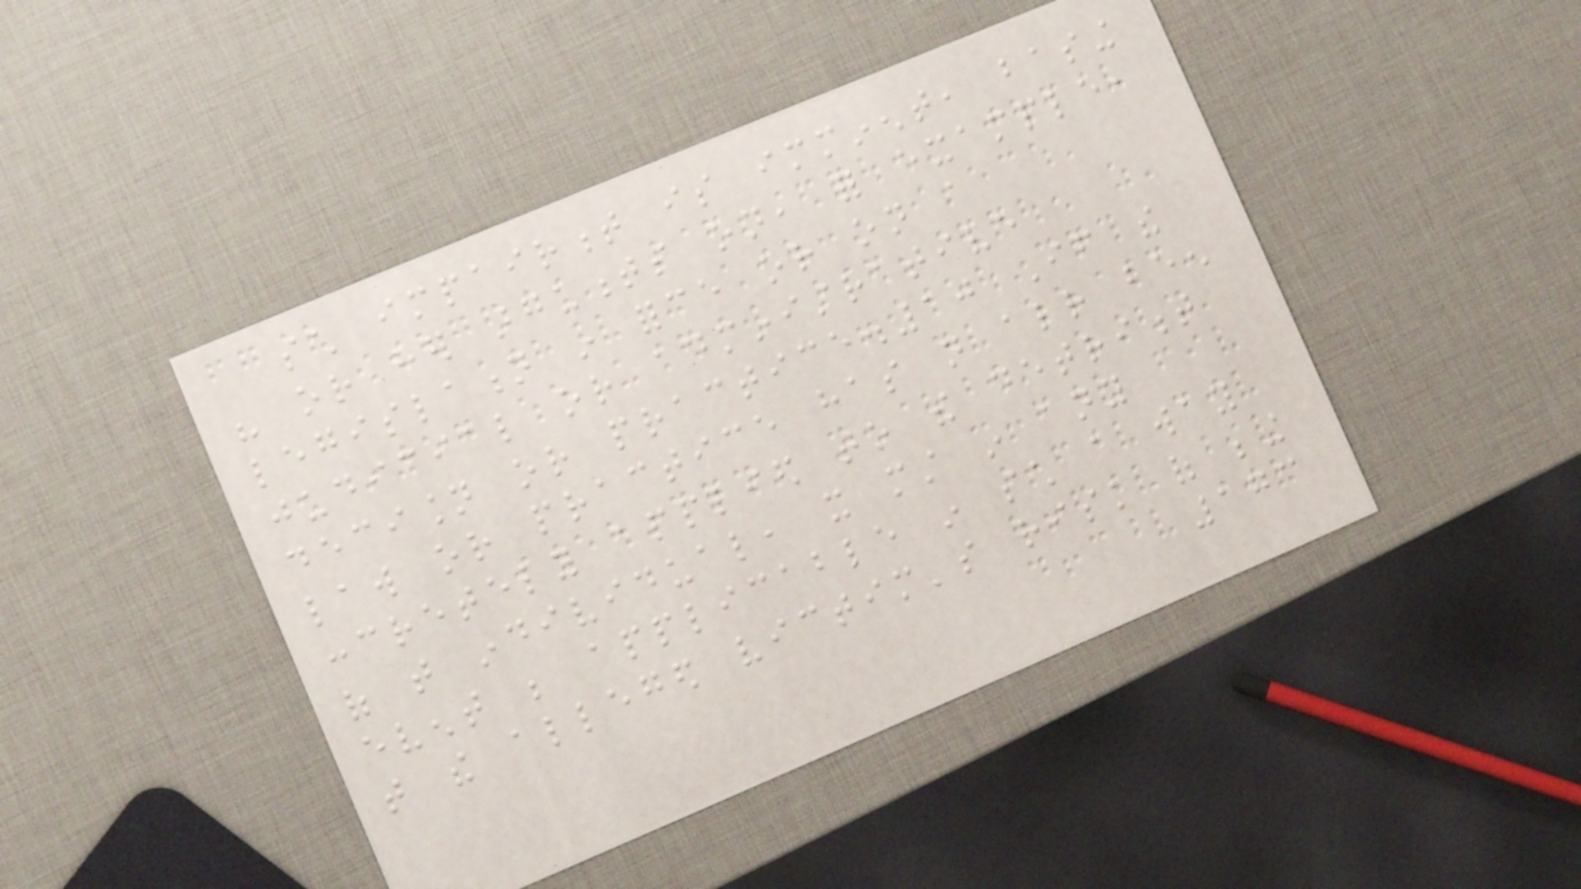such impairment is imminent, basing
his or her arguments on, for example,
legislation in force or on a
judicial or administrative
decision or practice.10 If the
law or practice has not already been
concretely applied to the detriment
of that individual, it must in any
event be applicable in such a way
that the alleged victim's risk of being
173
